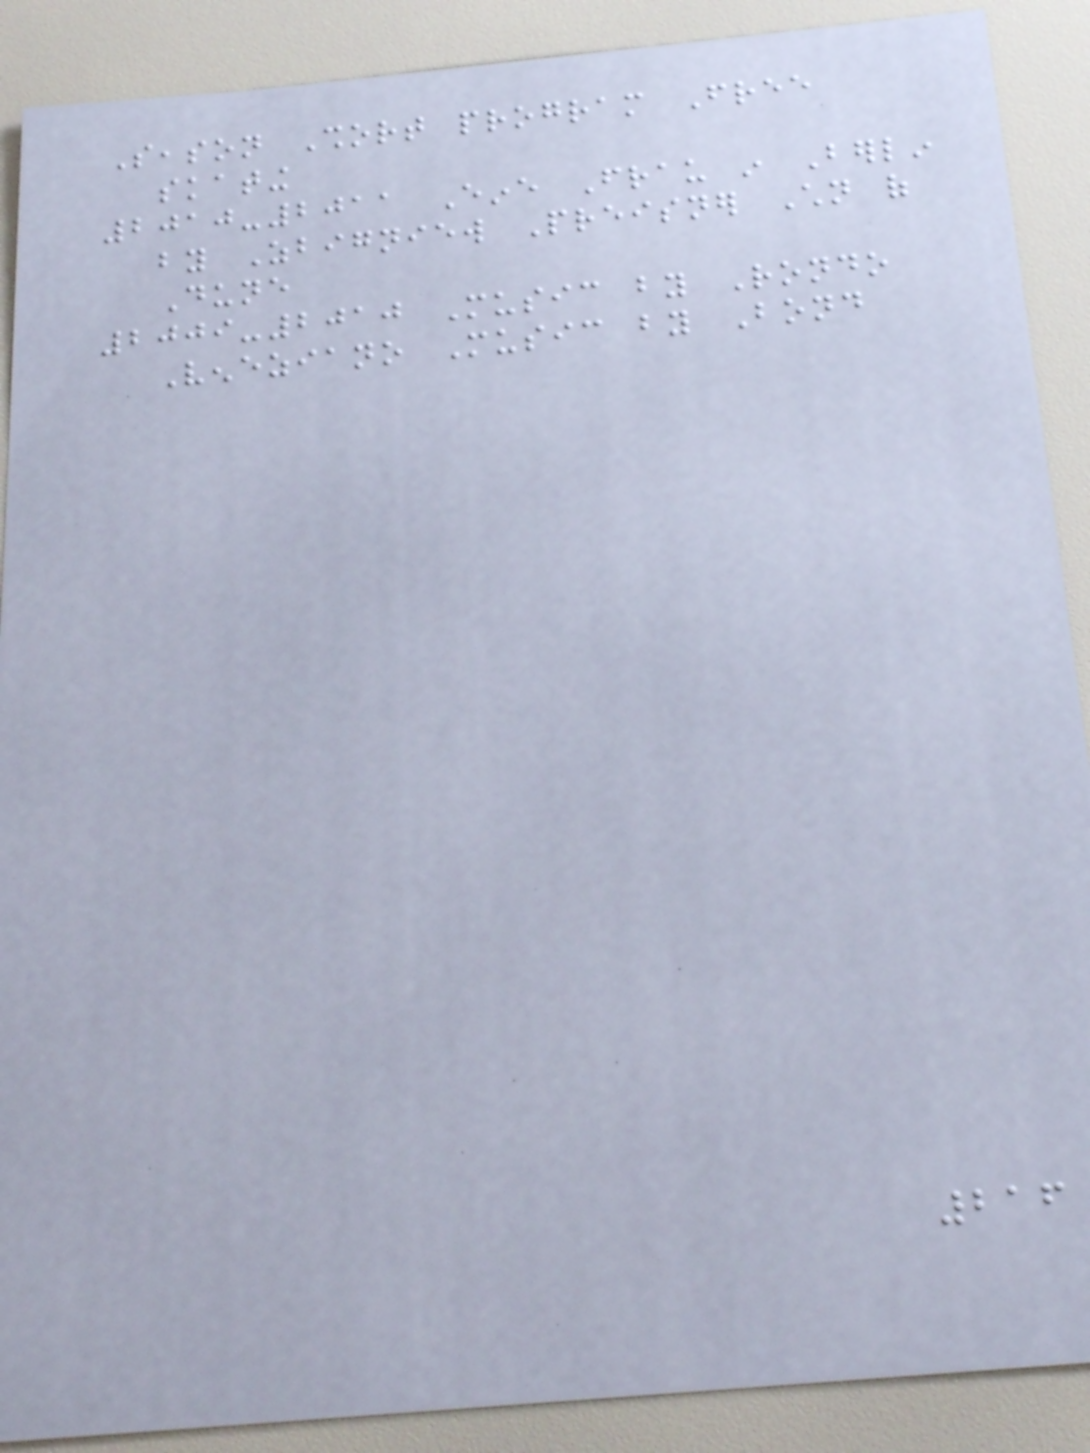Season Short program Free
skating
2010-2011 Eine Frau in Berlin
by Zbigniew Preisner Children of
Dune
2009-2010 Music by Rondo
Veneziano Music by Bond
216
